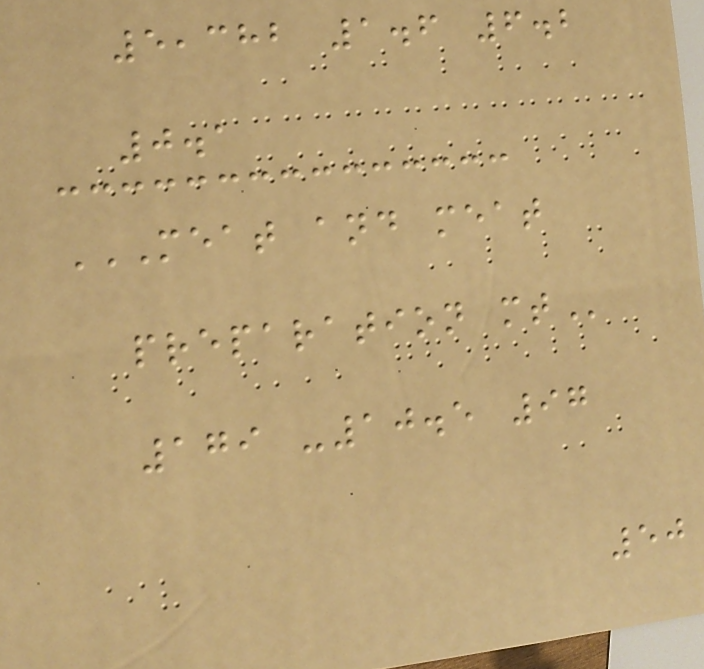5,382 1.6 6.2
0.1
MEAT AND MEAT
PREPARATION MT
179 -10.5 97
50
